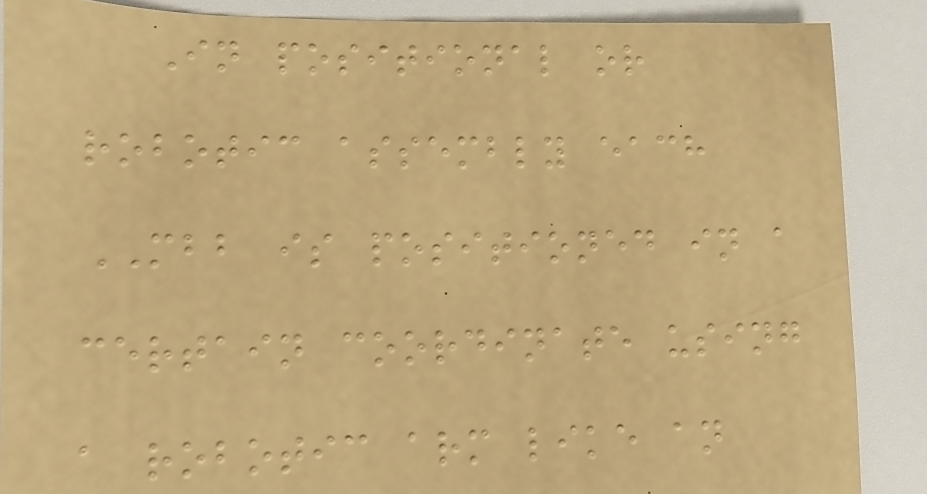In positional or
robotic assembly each
MBB is positioned in a
certain coordinate using
a robotic arm like an
